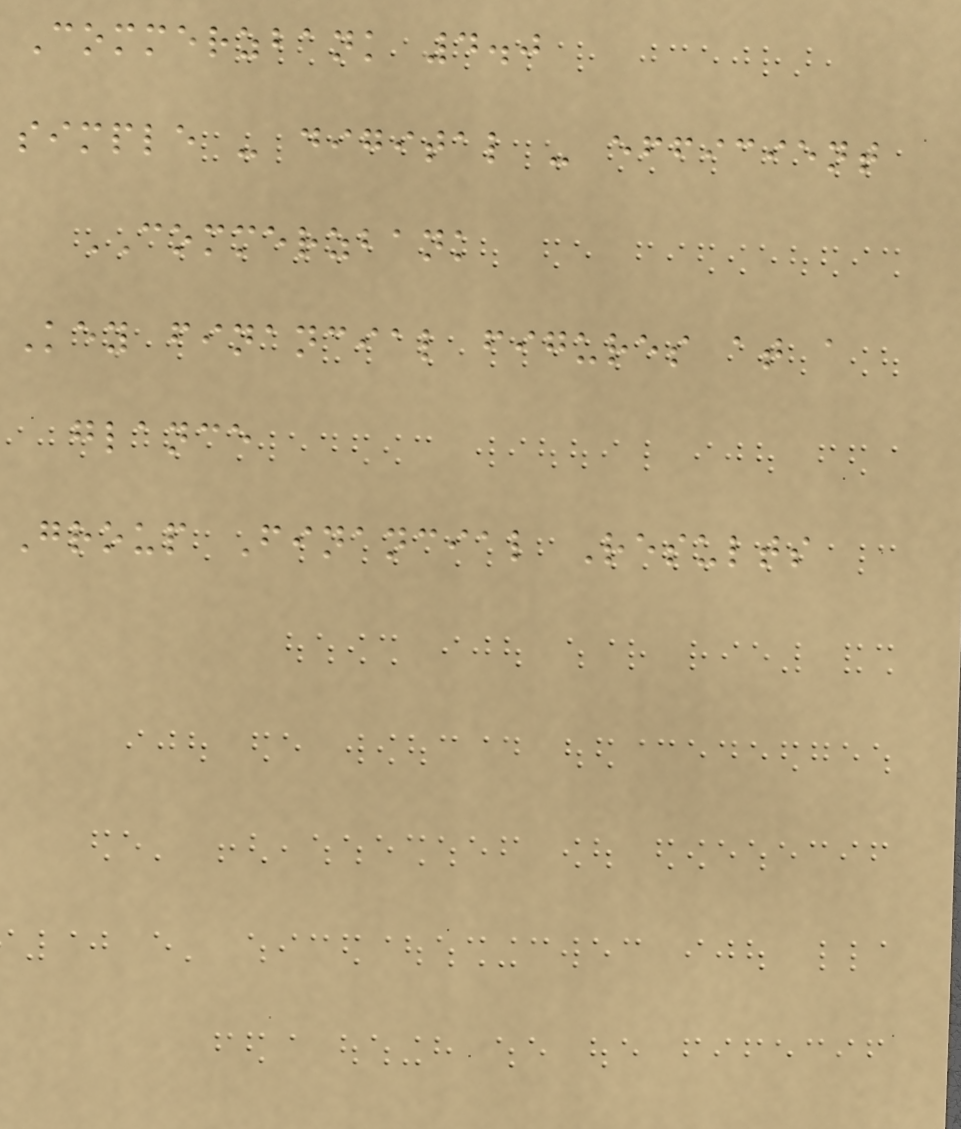Commerzbank 4.0
simple - digital - efficient
COMMERZBANK
Key financial figures at a
glance
Group Financial Results
